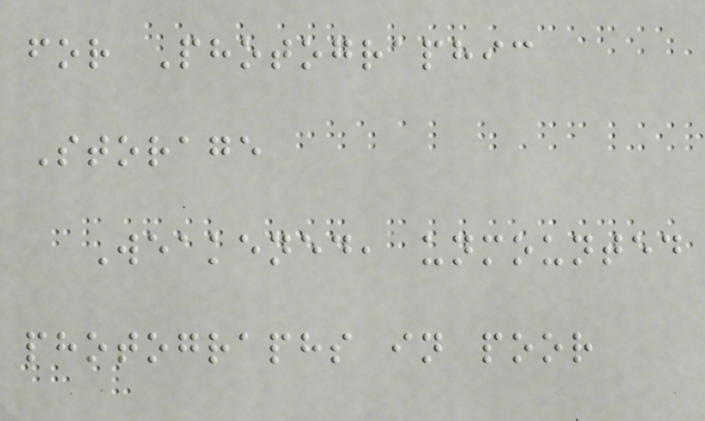for Photographic
Storage
Weakened, unmounted
photographs in poor
